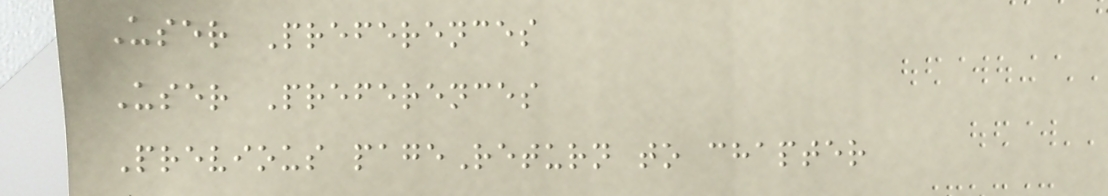User Preferences
User Preferences
Previous pageReturn to chapter
